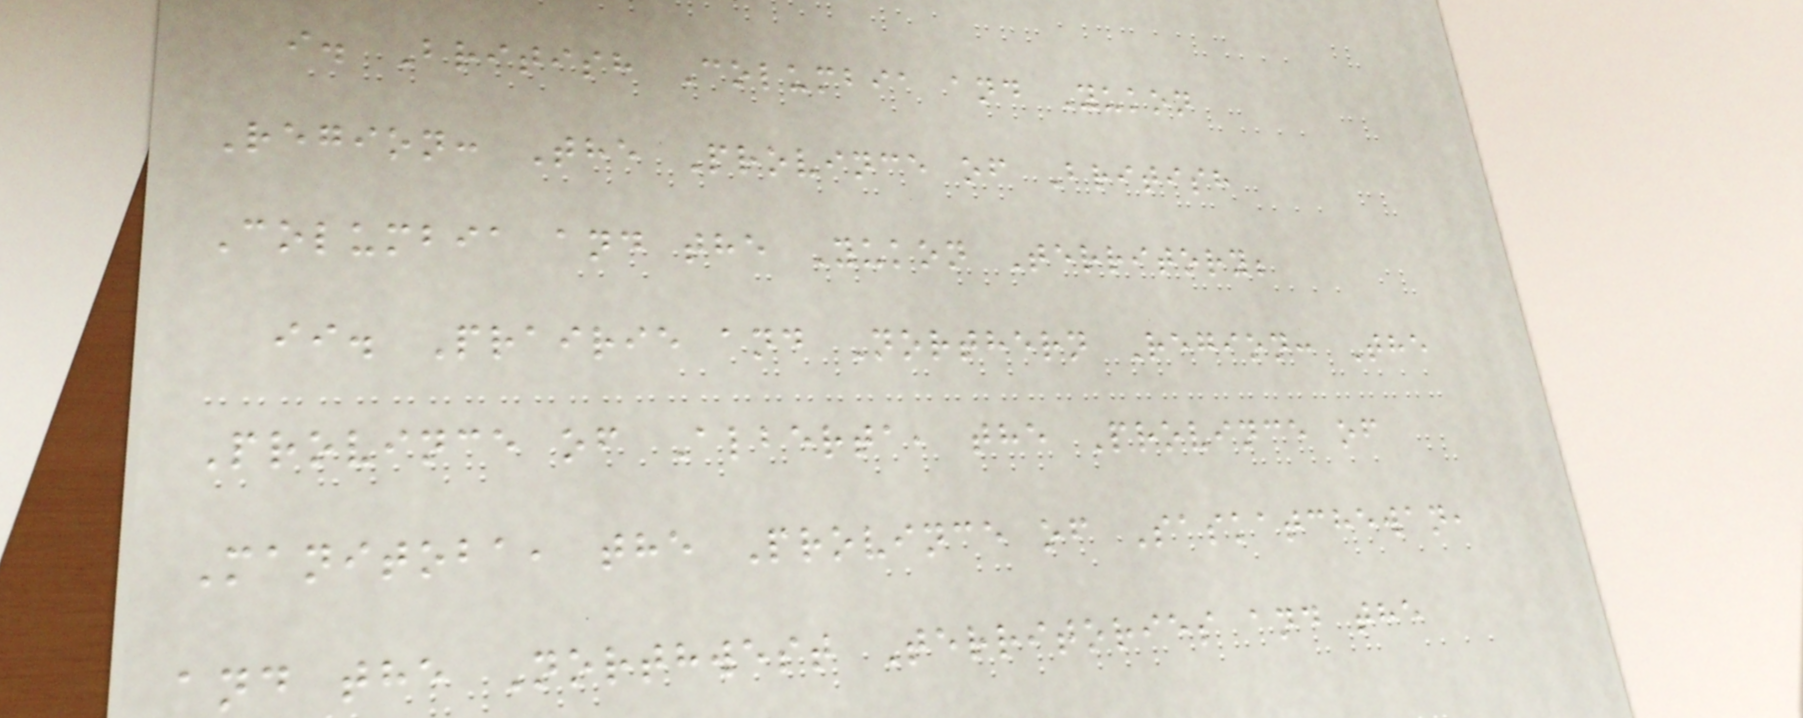i. British Columbia and Yukon
Region: The Province of British
Columbia and the Yukon Territory;
ii. Prairie and Northern Region: The
Province of Alberta, the Province of
Manitoba, the Province of Saskatchewan,
and the Northwest Territories and the
